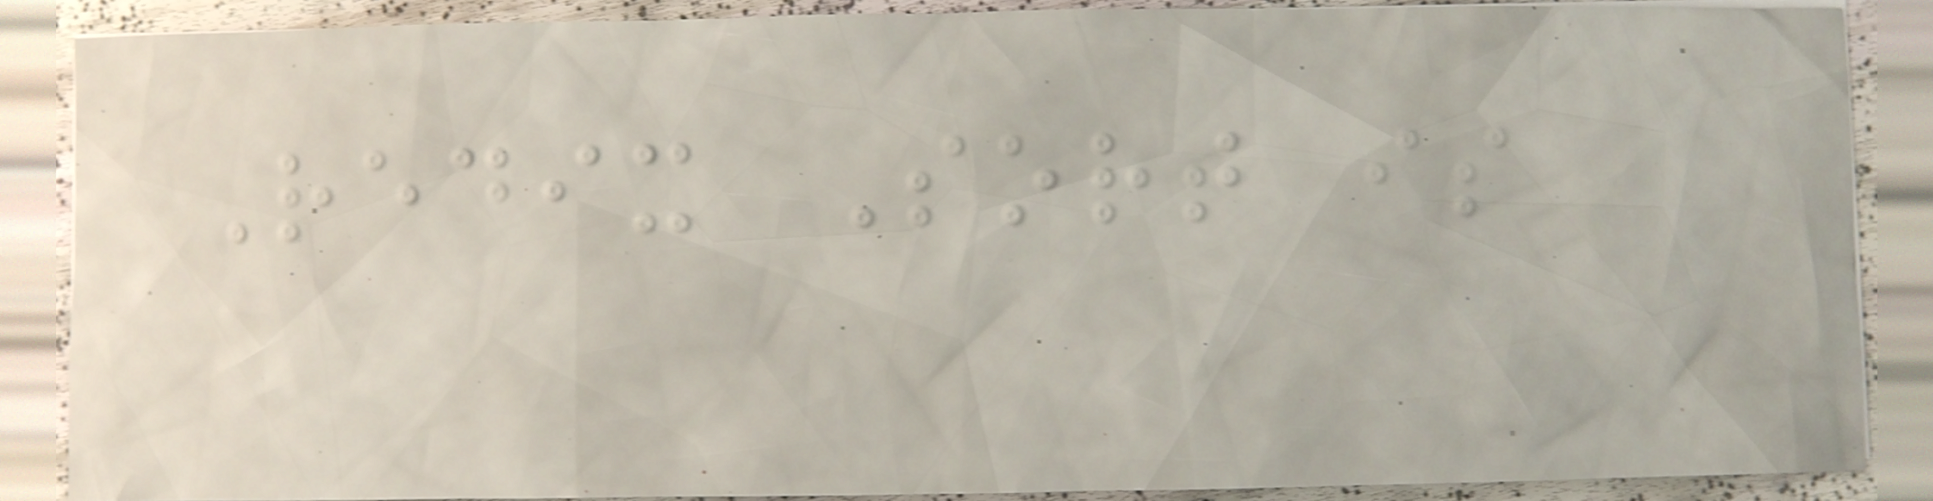Redix Sort is
